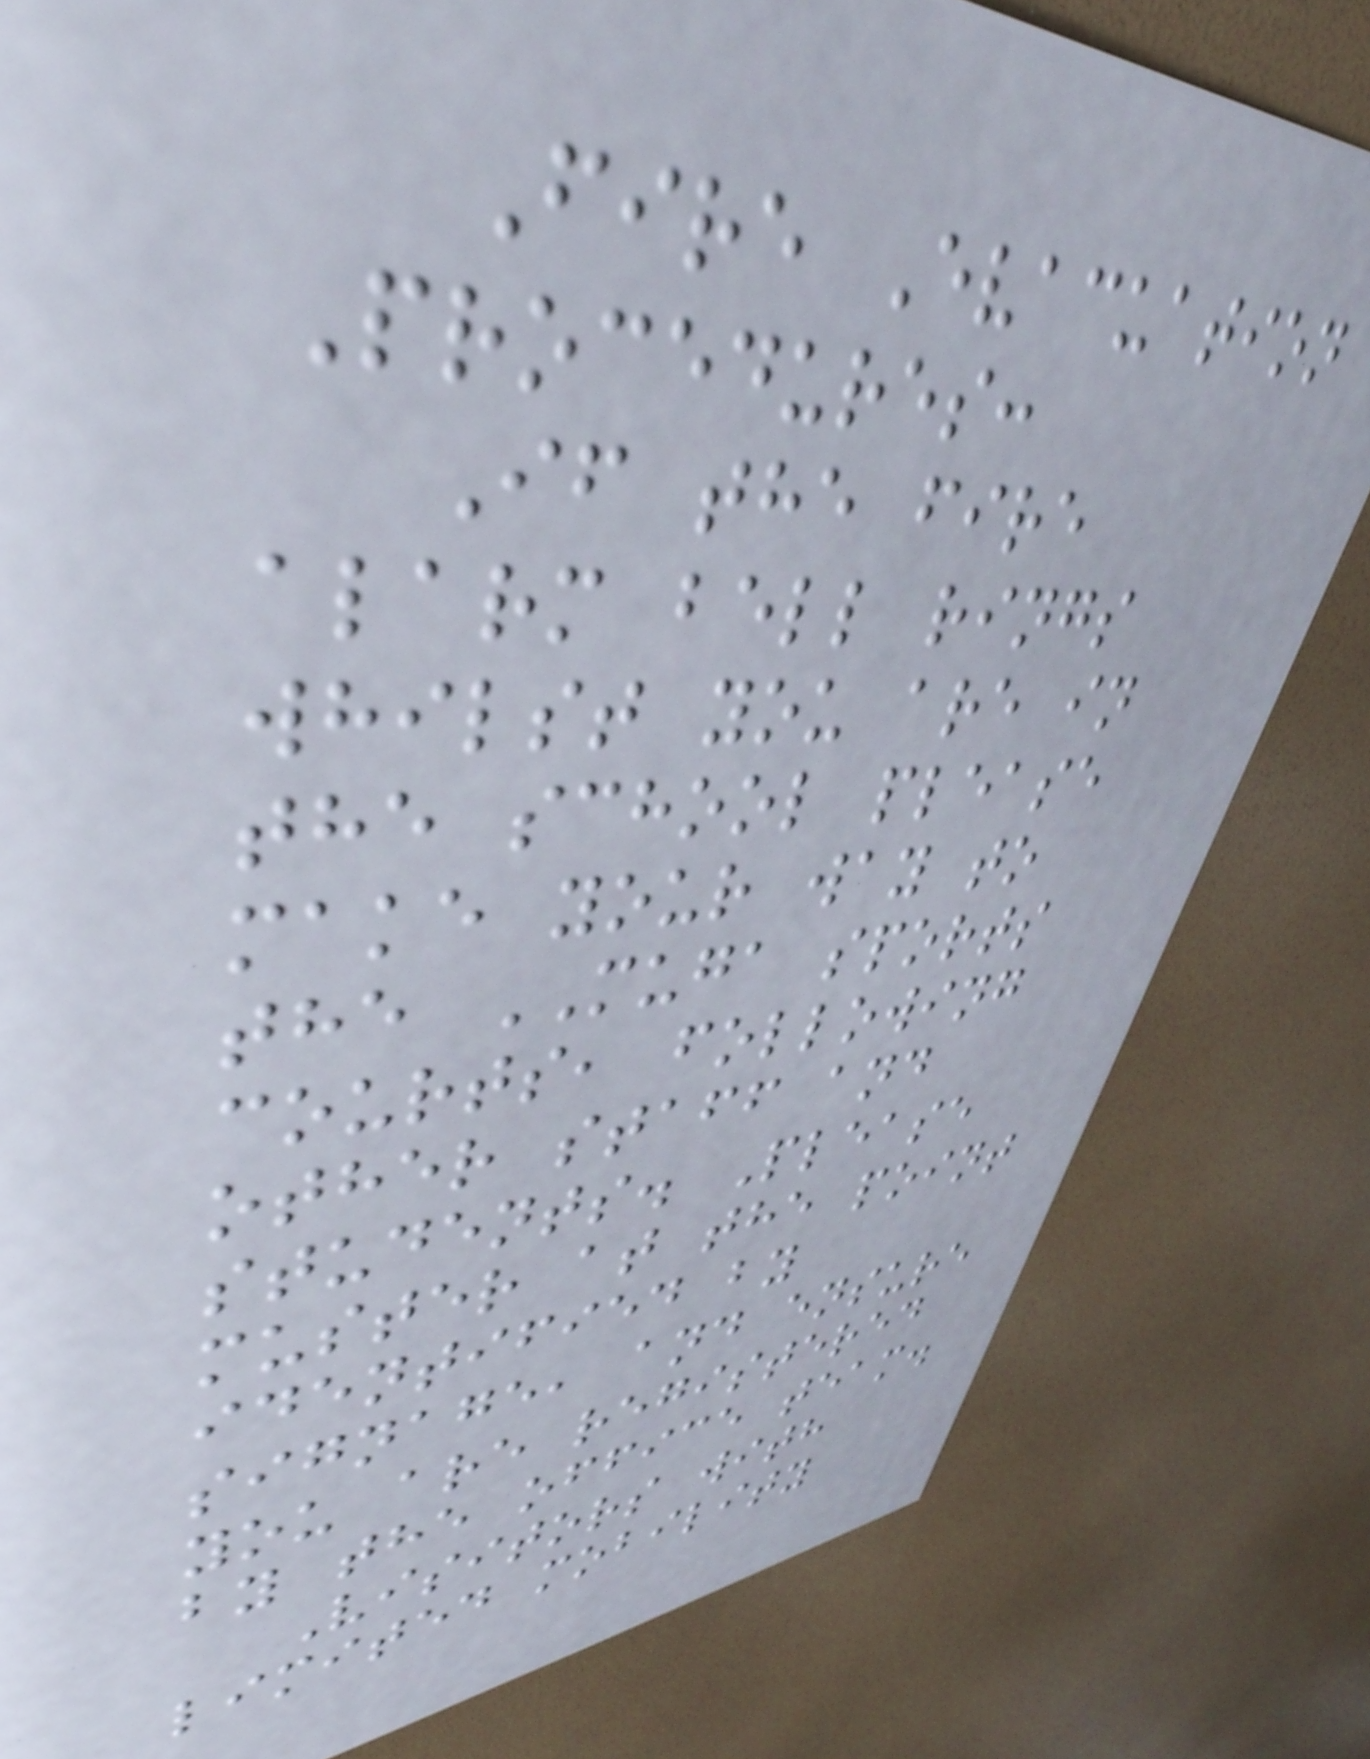Fire Evacuation
Procedures:
If the fire
alarm bell rings
whilst you are in
the school please
make your way to
the MUGA sports
courts, following
other staff and
students. Please
muster at the point
identified by
signage, and ensure
you are registered
by the office team.
Visitors with
limited mobility
